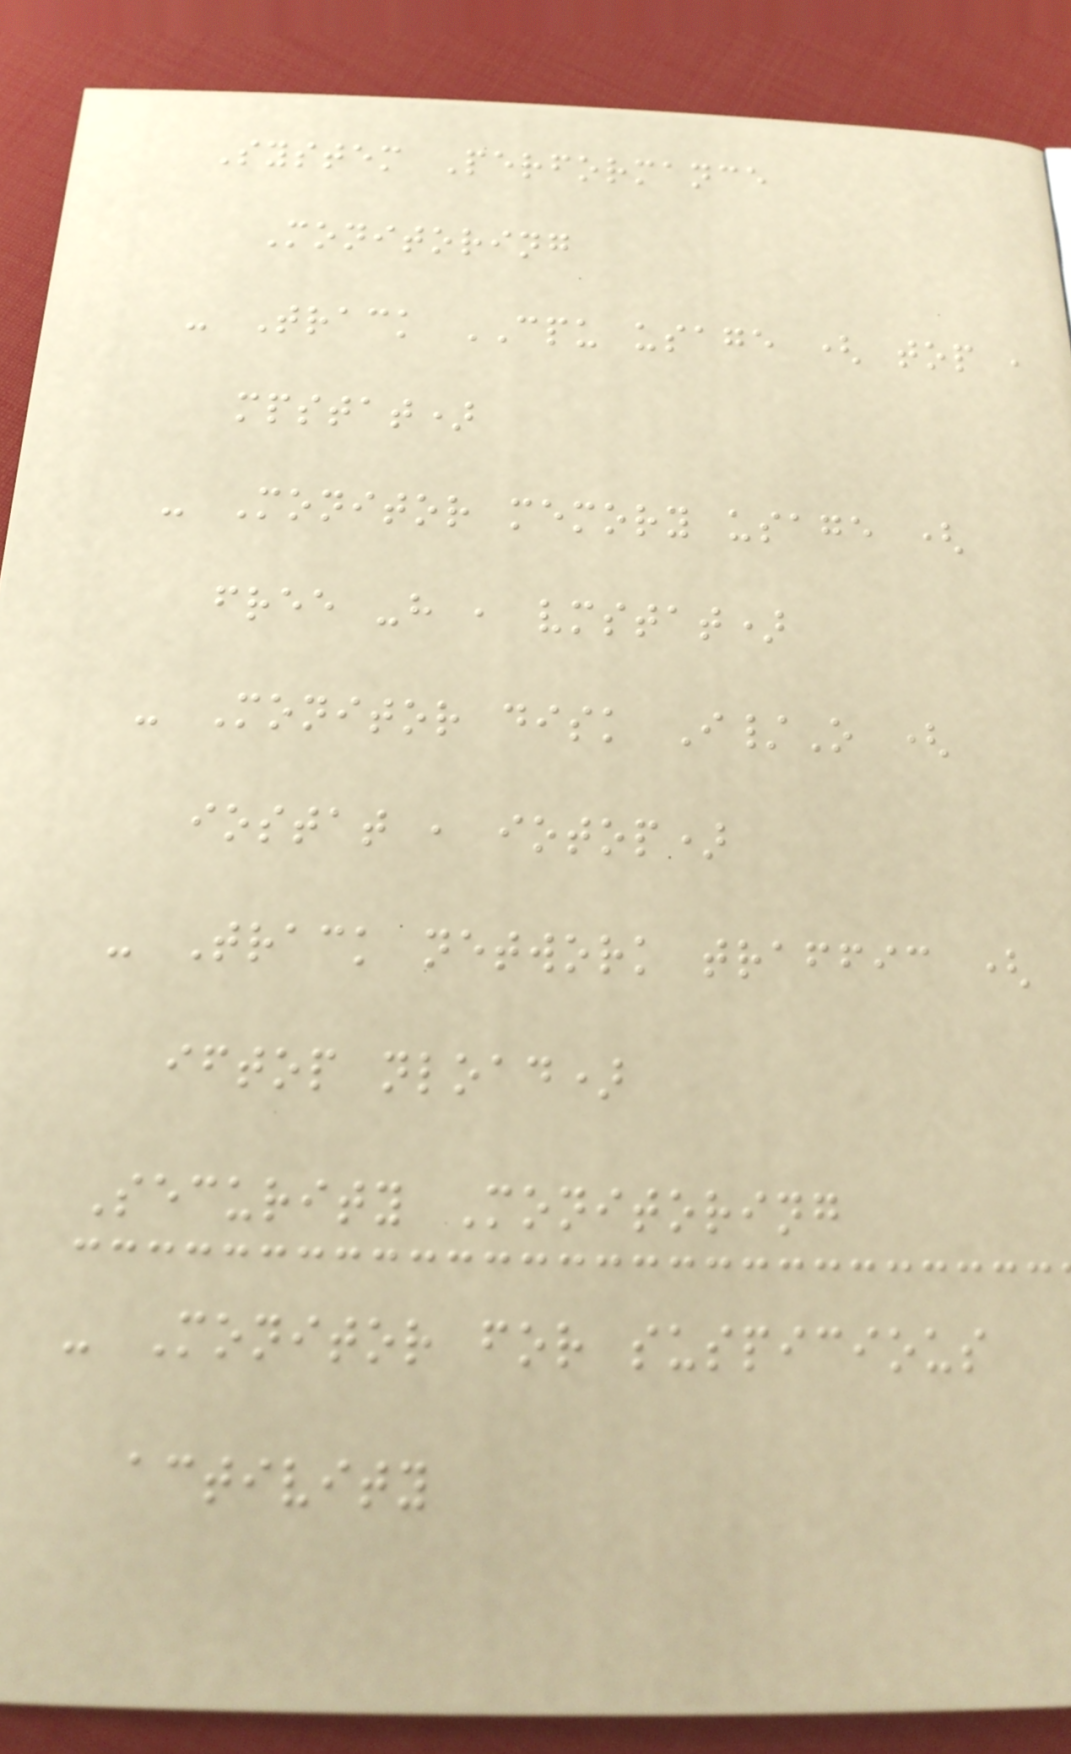System Performance
Monitoring
- Track CPU usage ( top ,
mpstat)
- Monitor memory usage (
free -h , vmstat)
- Monitor disk I/O (
iostat , iotop)
- Track network traffic (
iftop nload)
Security Monitoring
- Monitor for suspicious
activity
